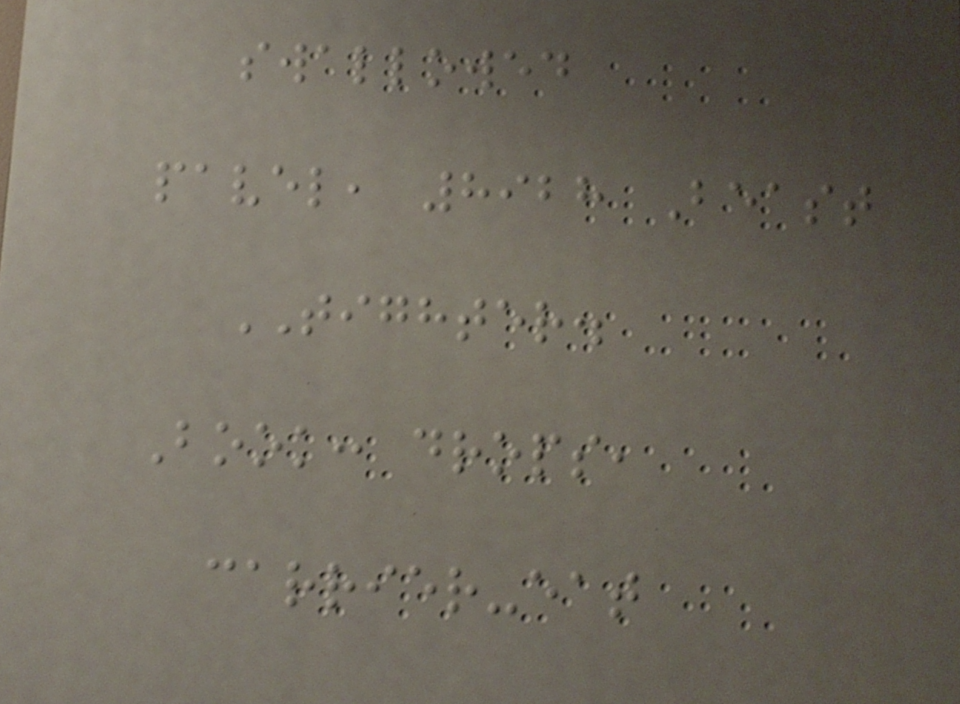swallowed
pavel, 8928 Beast
TIGHTER.
Book: drops,
carrier-eat
